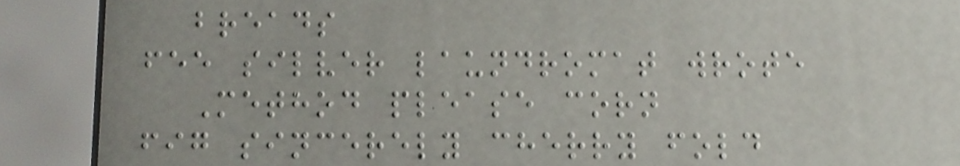breads
fee silver laundromat wrote
Method please corn
fig sincerely cherry fold
